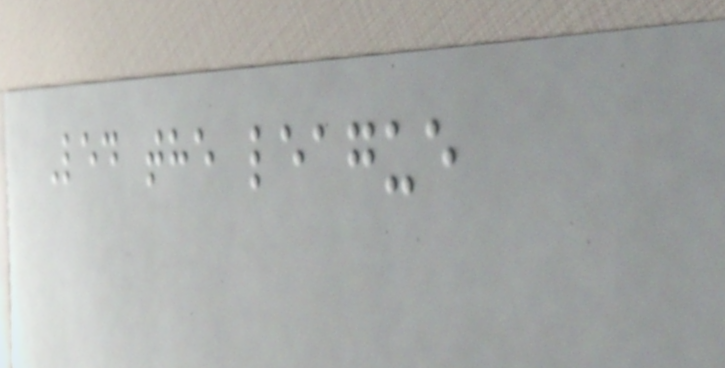Led the league
